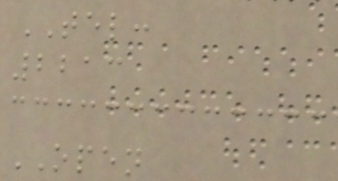TEL:
2213
OPEN
